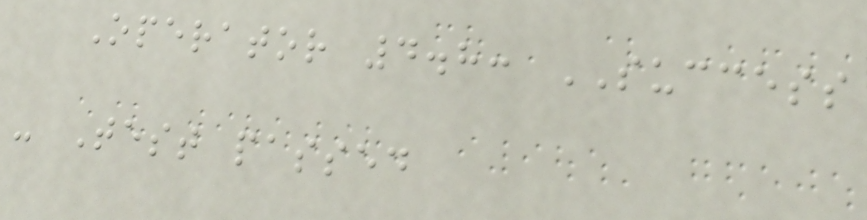Operator 4.8: SUCCESS
- Test passed
